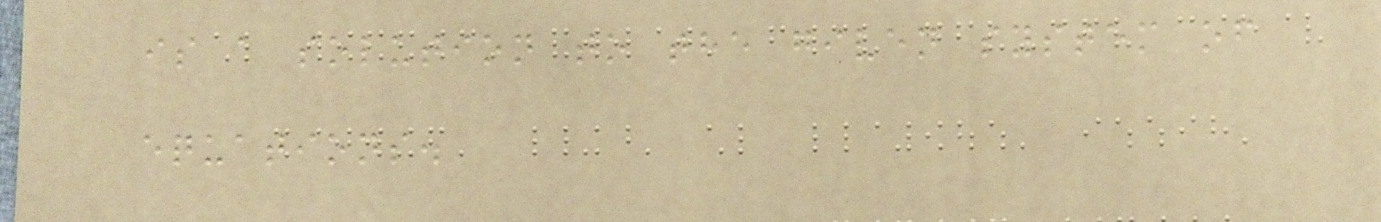is a solution to the given system of
equations.
